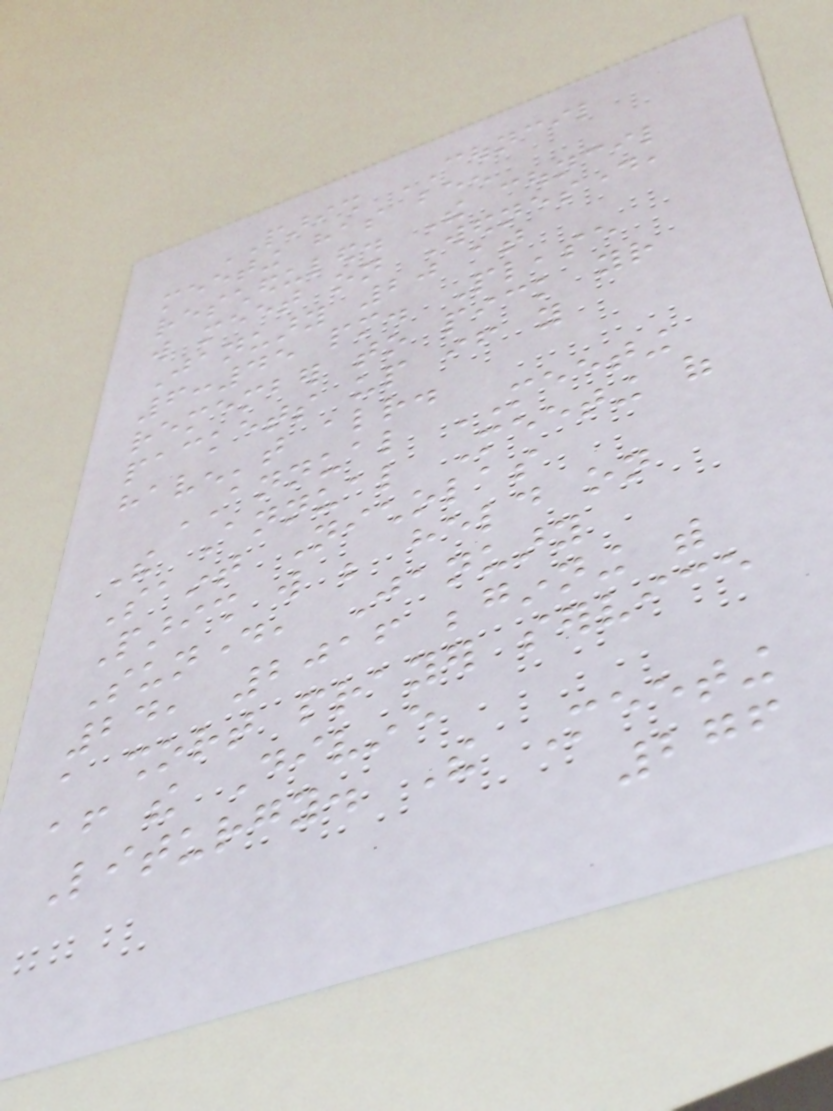PARISH COUNCIL
meeting has been
rescheduled. The council
will meet on Wednesday,
January 20 at
6:45 pm. Please
remember to pick your
packets up if you
haven't already.
ANNUAL MEETING
The Annual Meeting of
Saint Nicholas
Parish will be held on
Sunday, January
24, 2016 beginning with
a short prayer service
after the Divine
Liturgy. The Meeting
276
